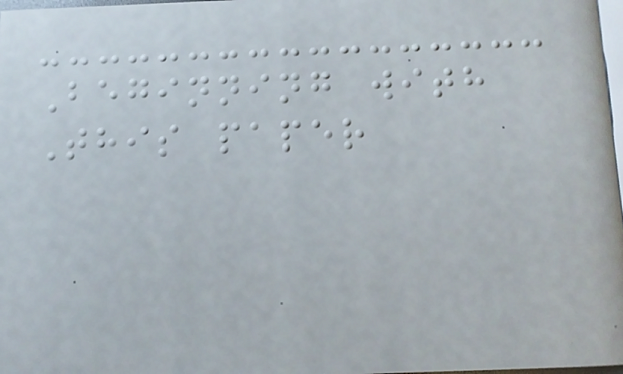Beginning with
This paper
